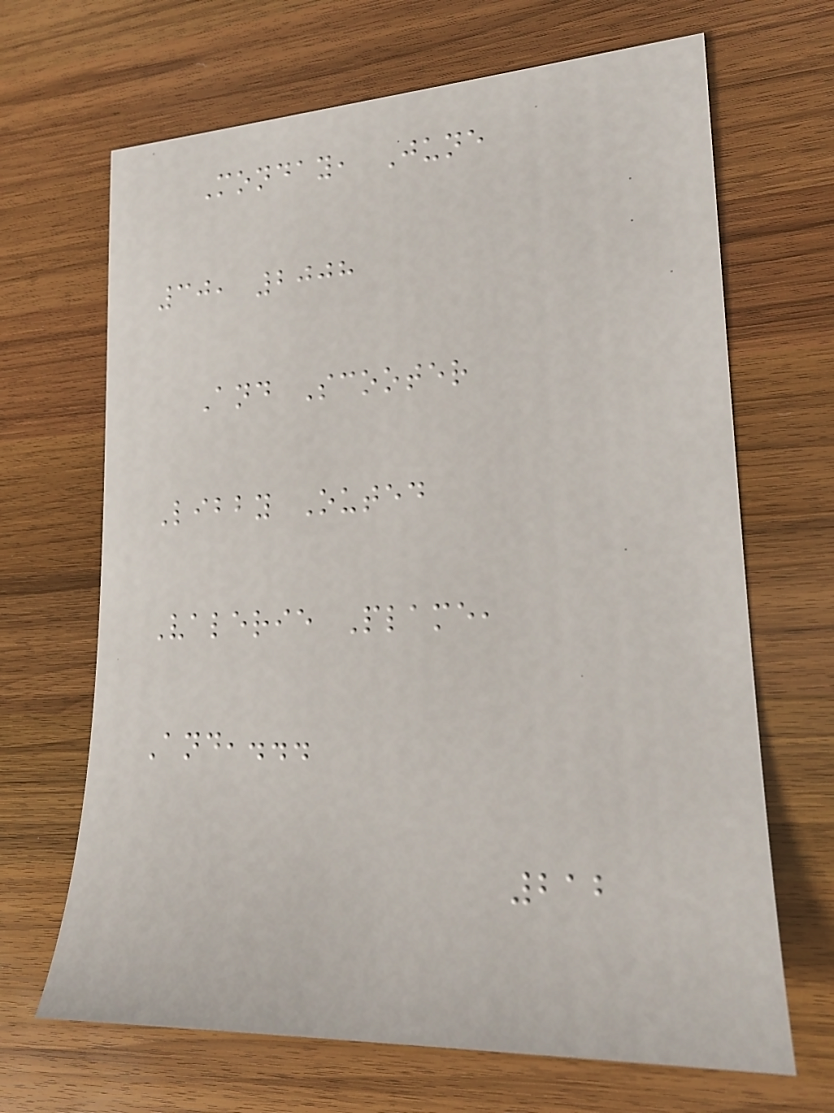Monday, June
30, 2008
And Scooter
Libby Outed
Valerie Plame,
And,...
212
